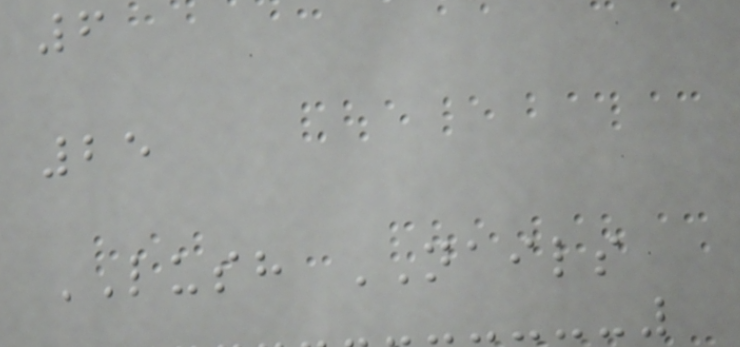6
25
LUSH NAILS
